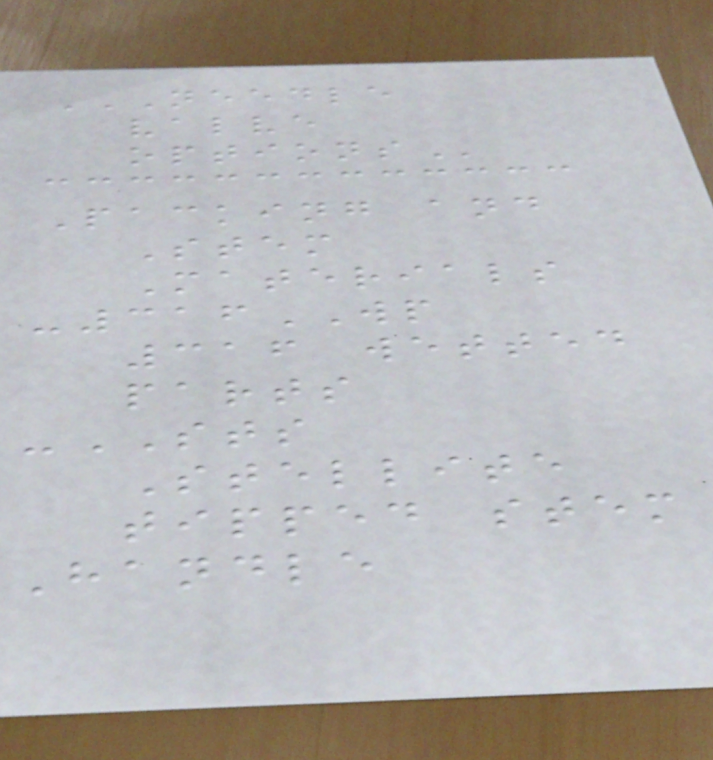NEEDLE
VALVE
OPTIONS
Packing and
Stem
Materials
-316WP
316 wetted
parts
-STS
Stellite
tipped stem
Handle
